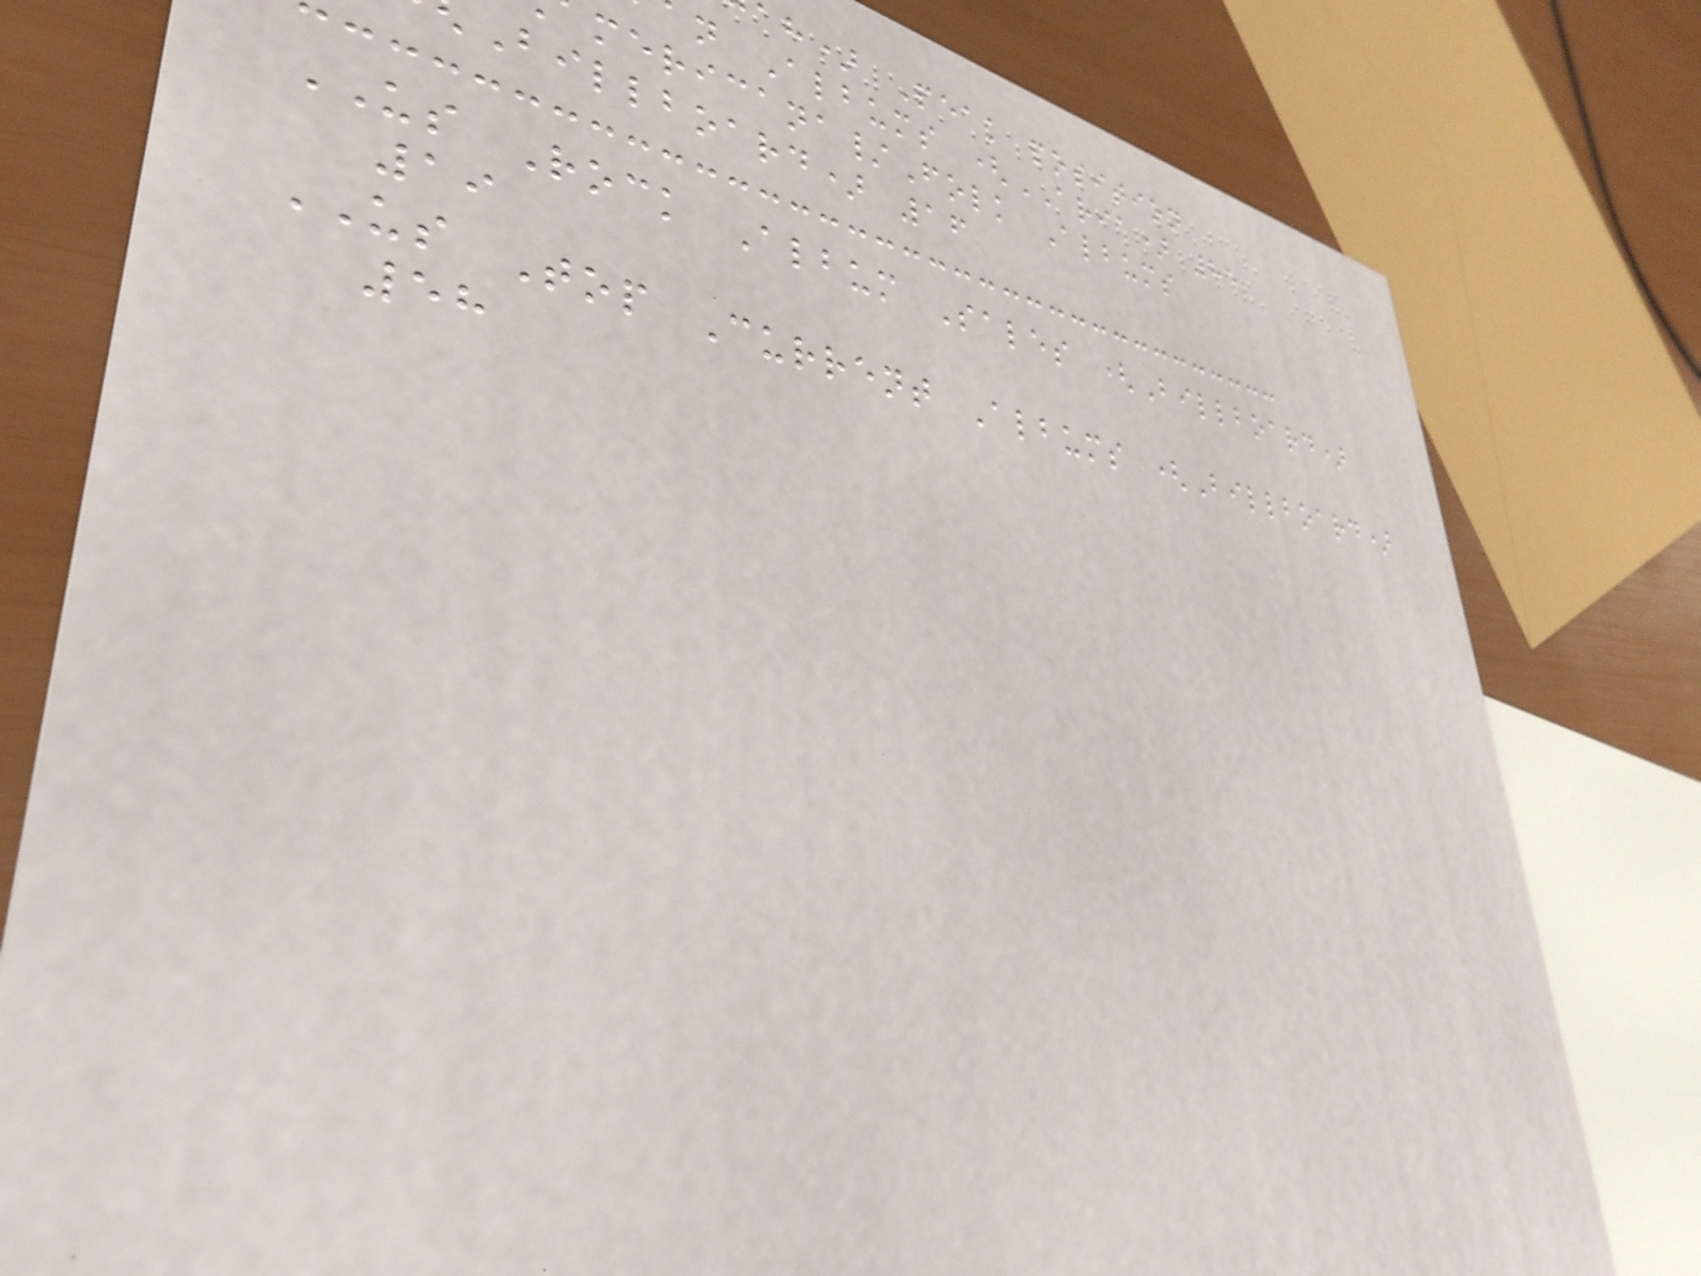ah) Peak position
n Albums (ARIA) 85
mericana/Folk Albums
Billboard) 16
US Rock Album Sales (Billboard)
19
US Top Current Albums (Billboard)
58
